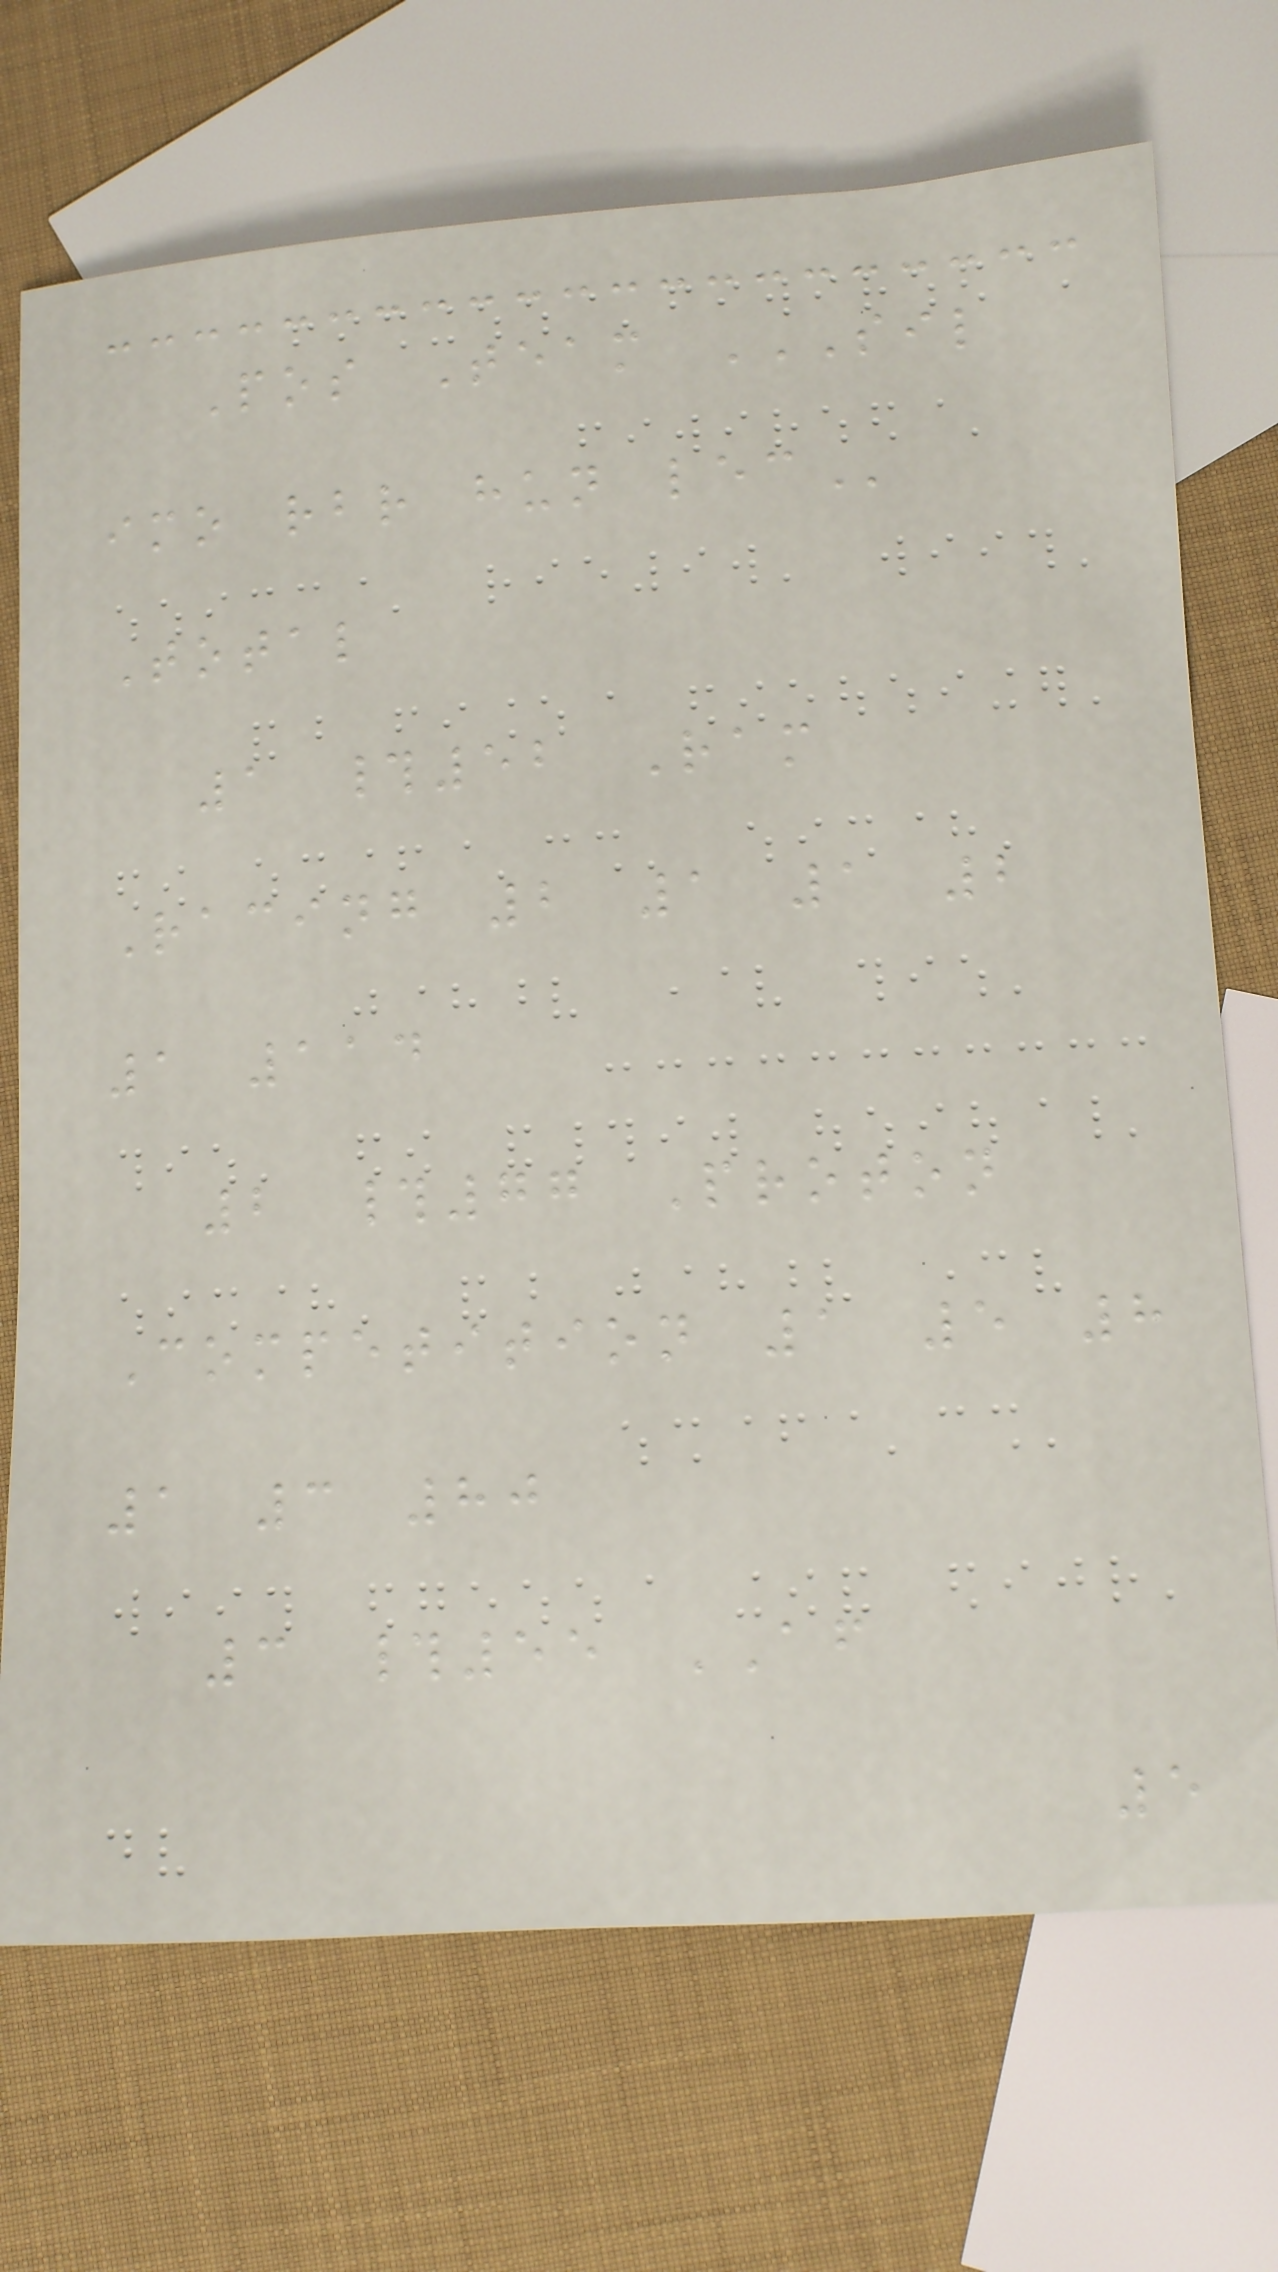Pos Team SIL
IMO RBR HUN LEC
Total
1 #52 Ram
Racing 2 1 1 2
1 114
2 #77 Proton
Competition 1 5 8
1 3 80
3 #55 AF
5
